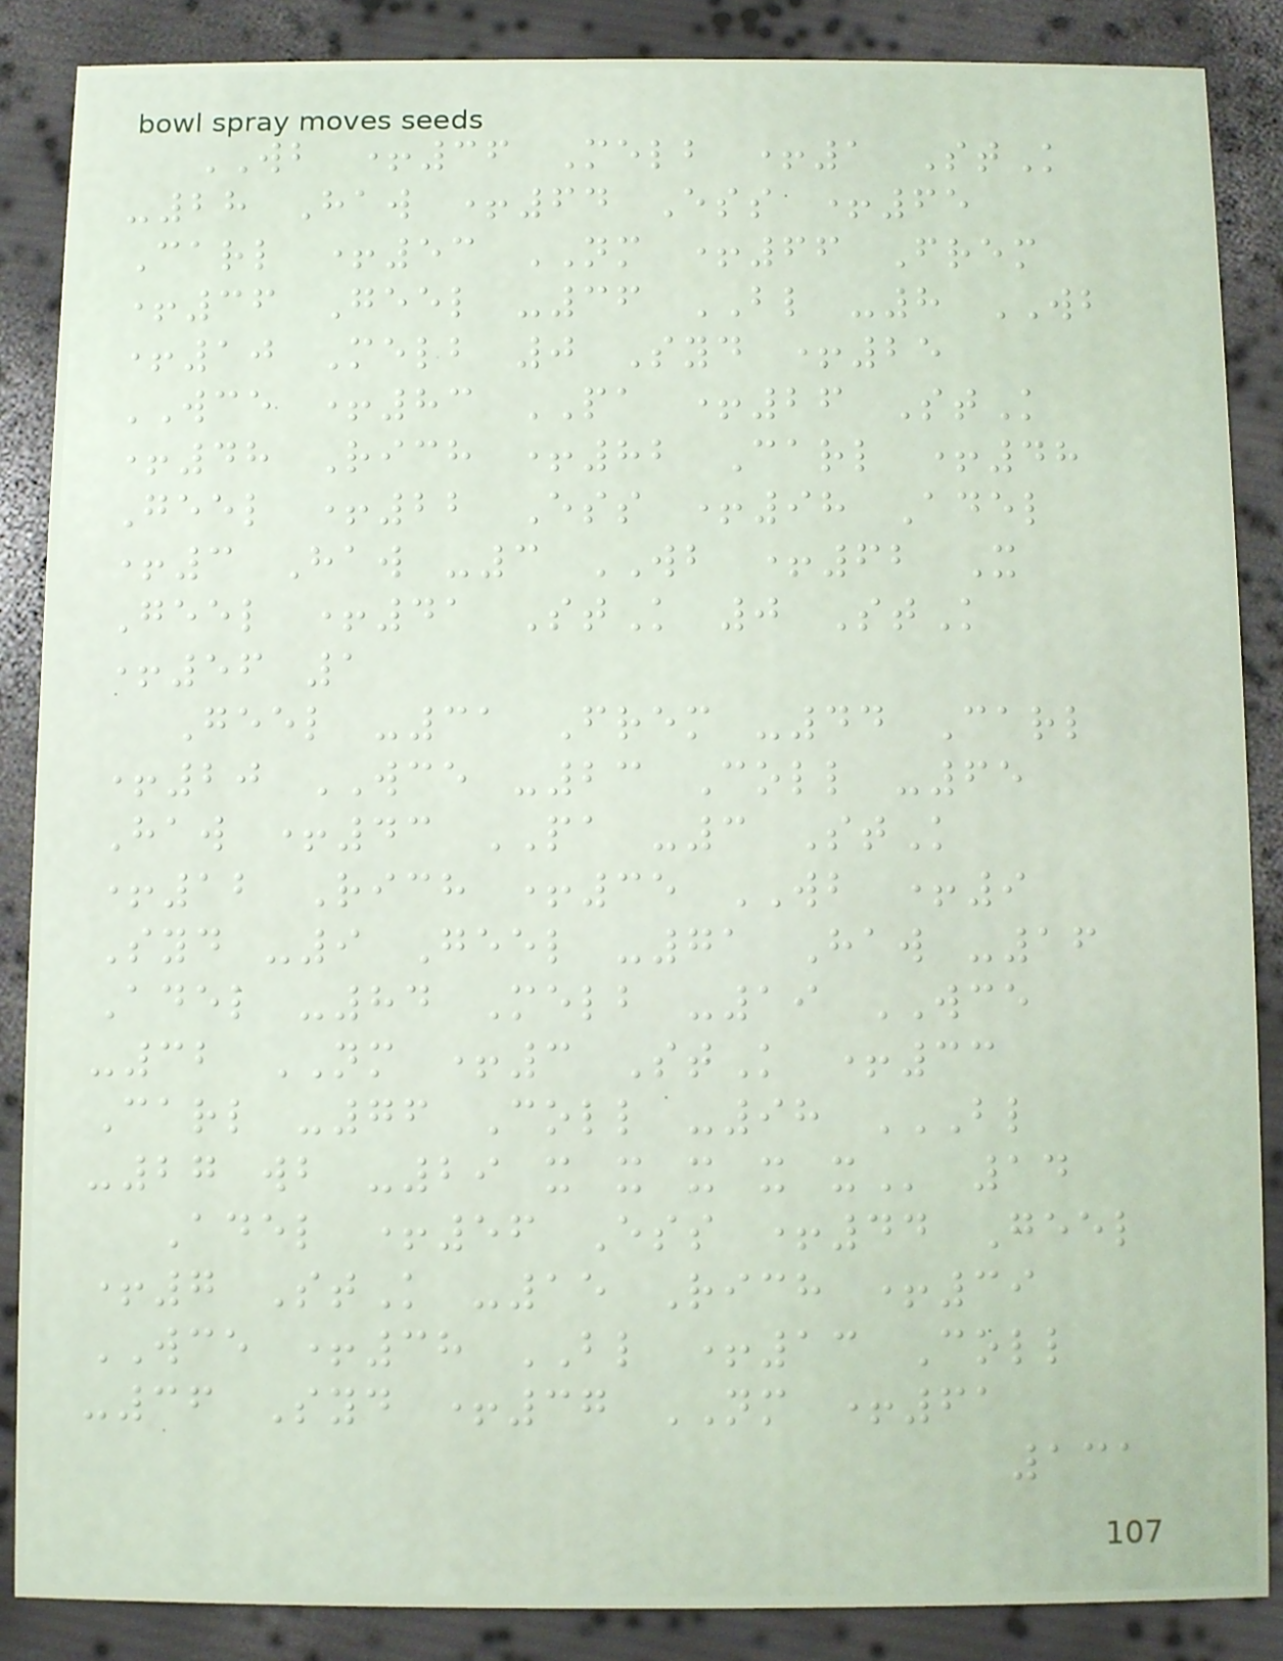WB +36 Melb +1 StK
-28 Haw +64 Ess +65
Carl +53 NM +66 Frem
+36 Geel -36 BL -8 WB
+10 Melb 0 Syd +25
WCE +83 PA +26 StK
+48 Rich +82 Carl +48
Geel +22 Ess +98 Adel
+3 Haw -3 WB +62 X
Geel +41 StK 0 StK
+56 1
Geel -31 Frem -44 Carl
+20 WCE -23 Coll -65
Haw +43 PA -3 StK
+12 Rich +35 WB +9
Syd -9 Geel -71 Haw -16
Adel -84 Melb -19 WCE
-32 NM +3 StK +33
Carl -76 Coll -98 BL
-27 WB -29 X X X X X 14
Adel +56 Ess +44 Geel
+7 StK -15 Rich +39
WCE +38 BL +13 Coll
-36 Syd +37 NM +61
131
